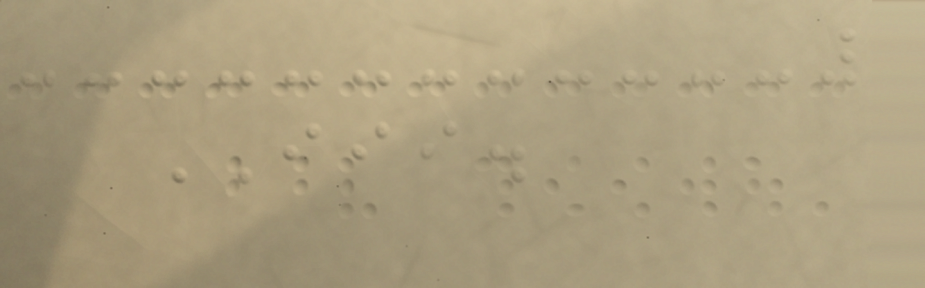III.
